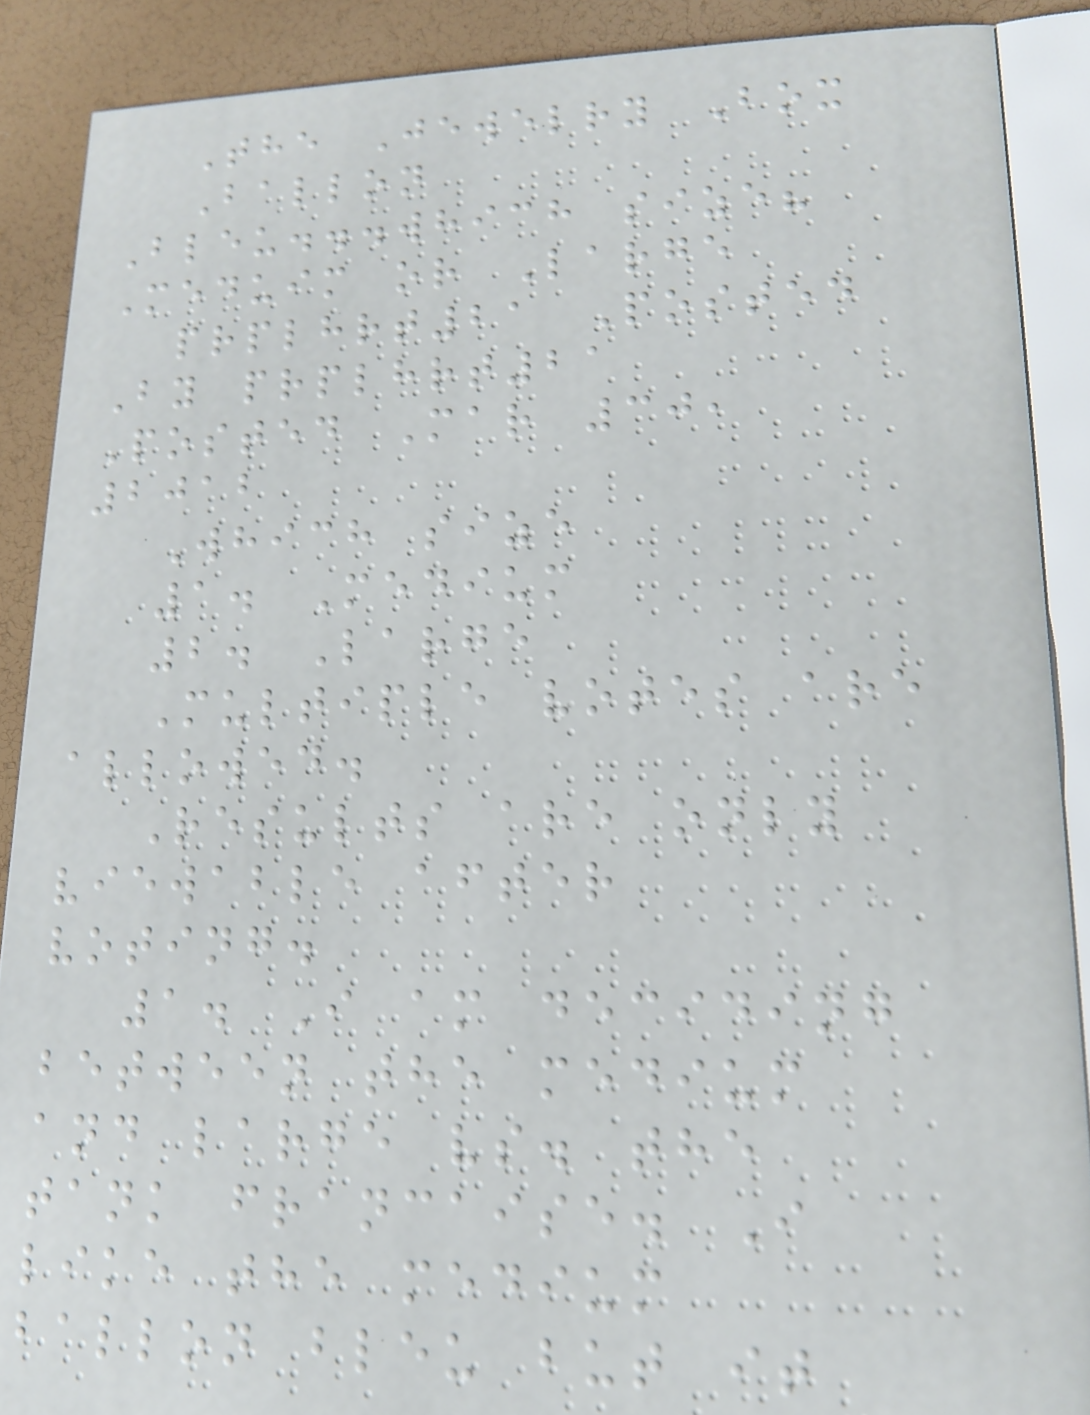The Jewelry Box
Ballon
Bleu...which size?
Meduim or Large
prplhrt21 Posted
By prplhrt21
Posted Mar 30,
2012
Which size
1. Medium
2. Large
Multiple votes are
allowed.
Results are only
viewable after
voting.
1. I am deciding
between the medium
and large vs. the
tank francaise. I
like the medium
ballon bleu but it
